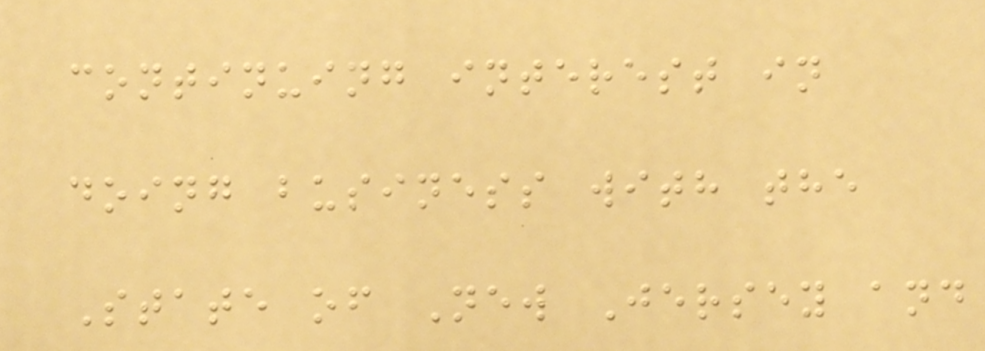continuing interest in
doing business with the
State of New Jersey and
